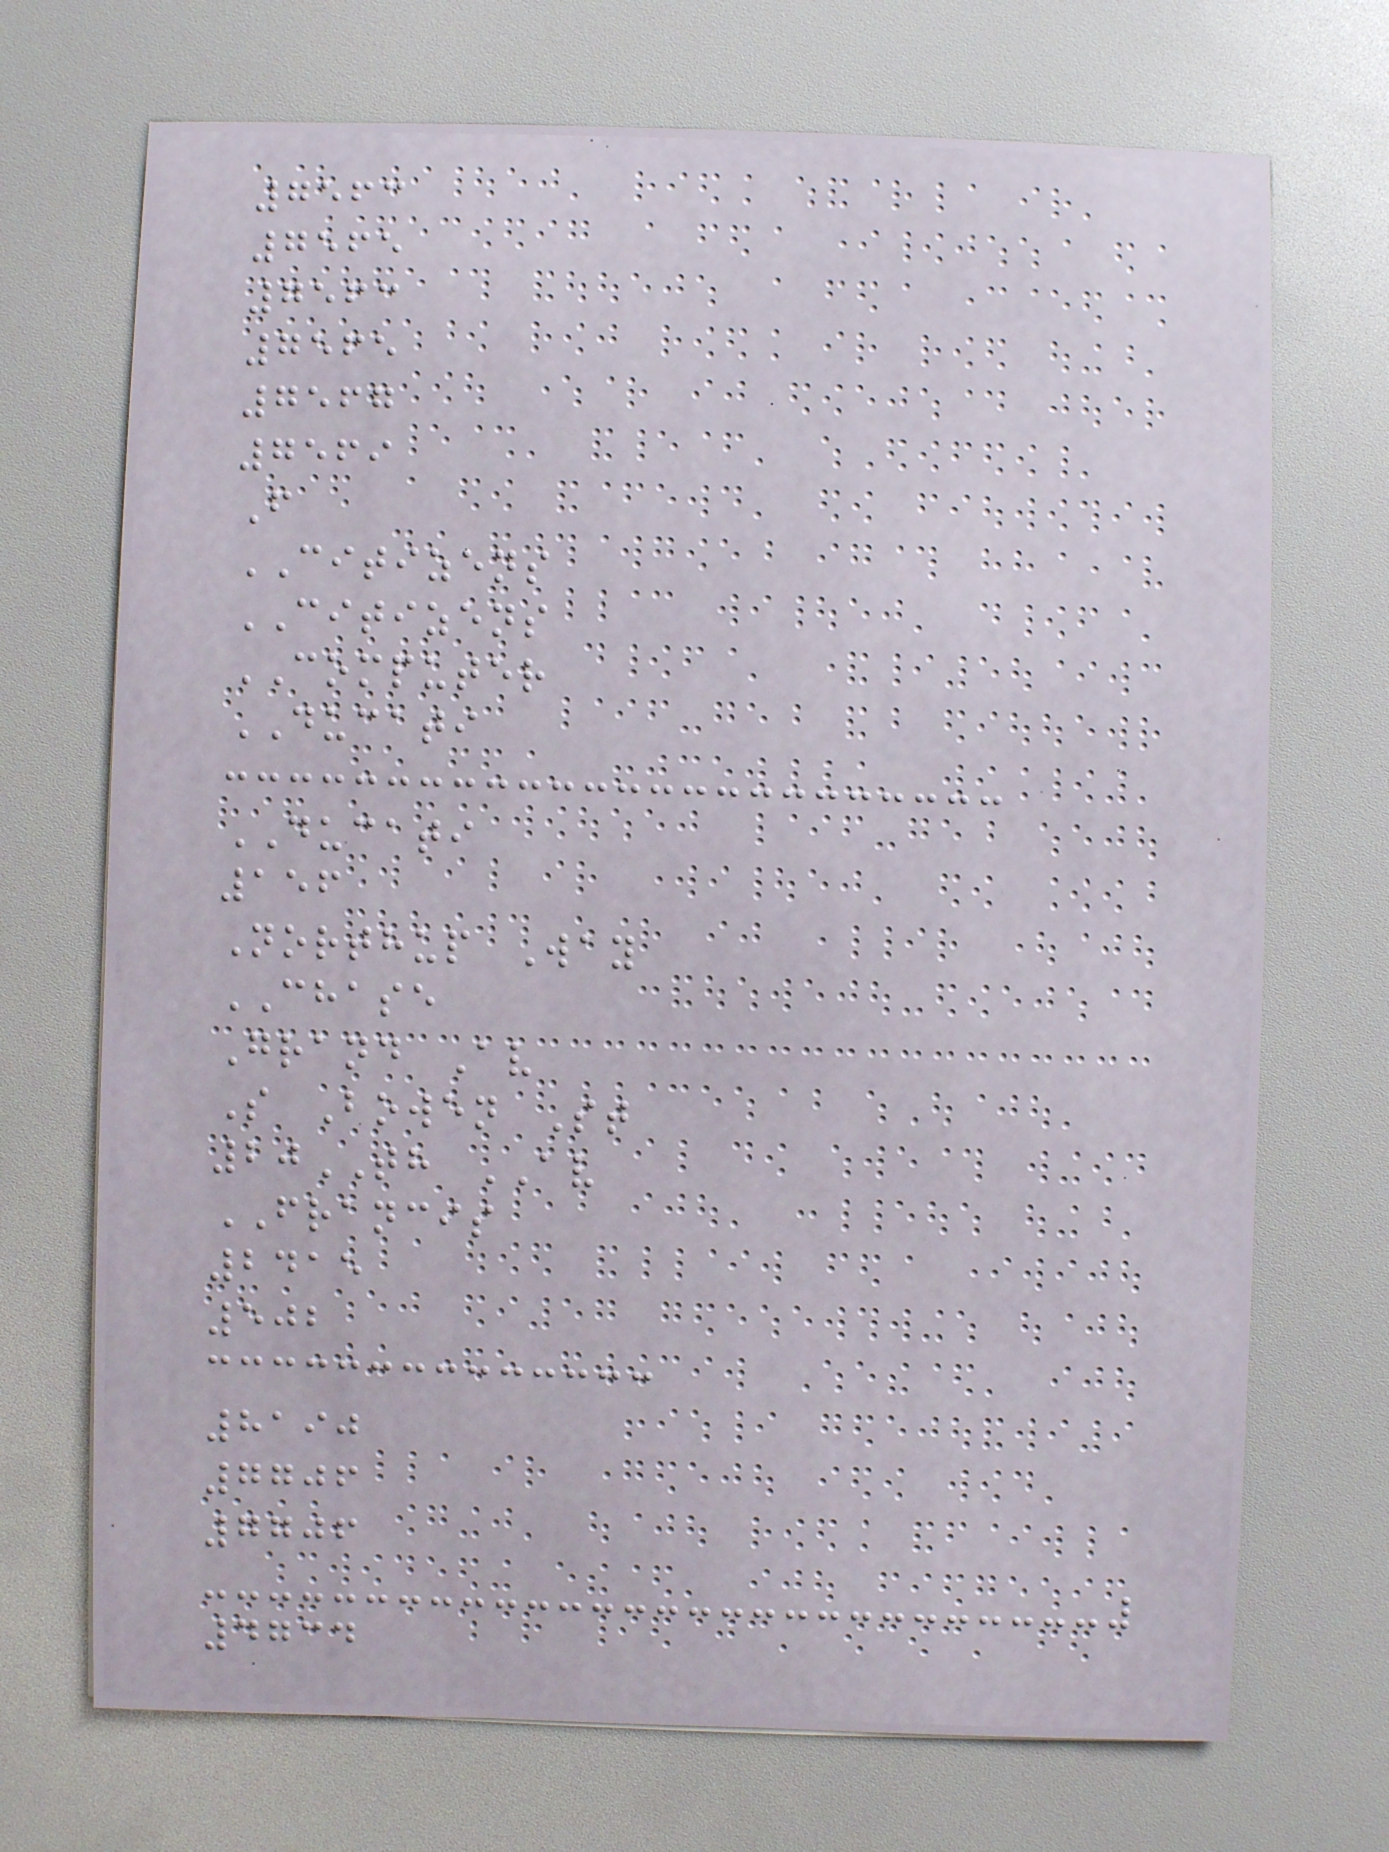7563
7565
7563
7565
7567
7569
F
CITIZENS
CITIZENS
COMPUTER
DUCATI
DUCATI
156
Northup Way
CHASE
Grand Av
S Bowen St
20TH AV
FRANCIS
2415
502
8190
7706
7706
4734
